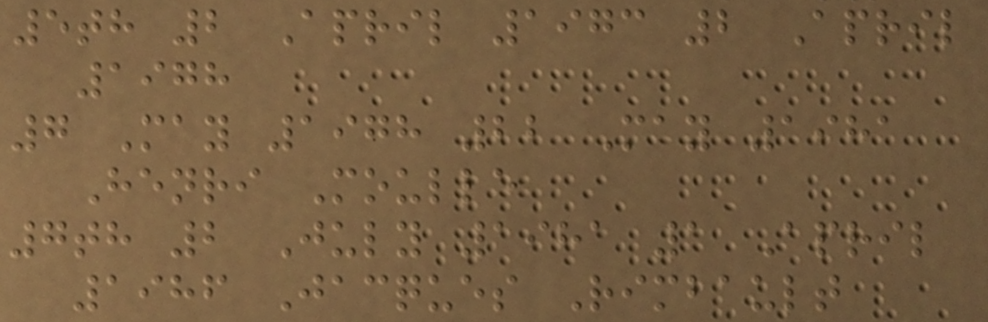5th 2 April 1973 2 April
1978
7 May 1978 22 May 1981
Henri Moulle
7th 2 July 1981 1 April
1986 Jacques Rimbault
